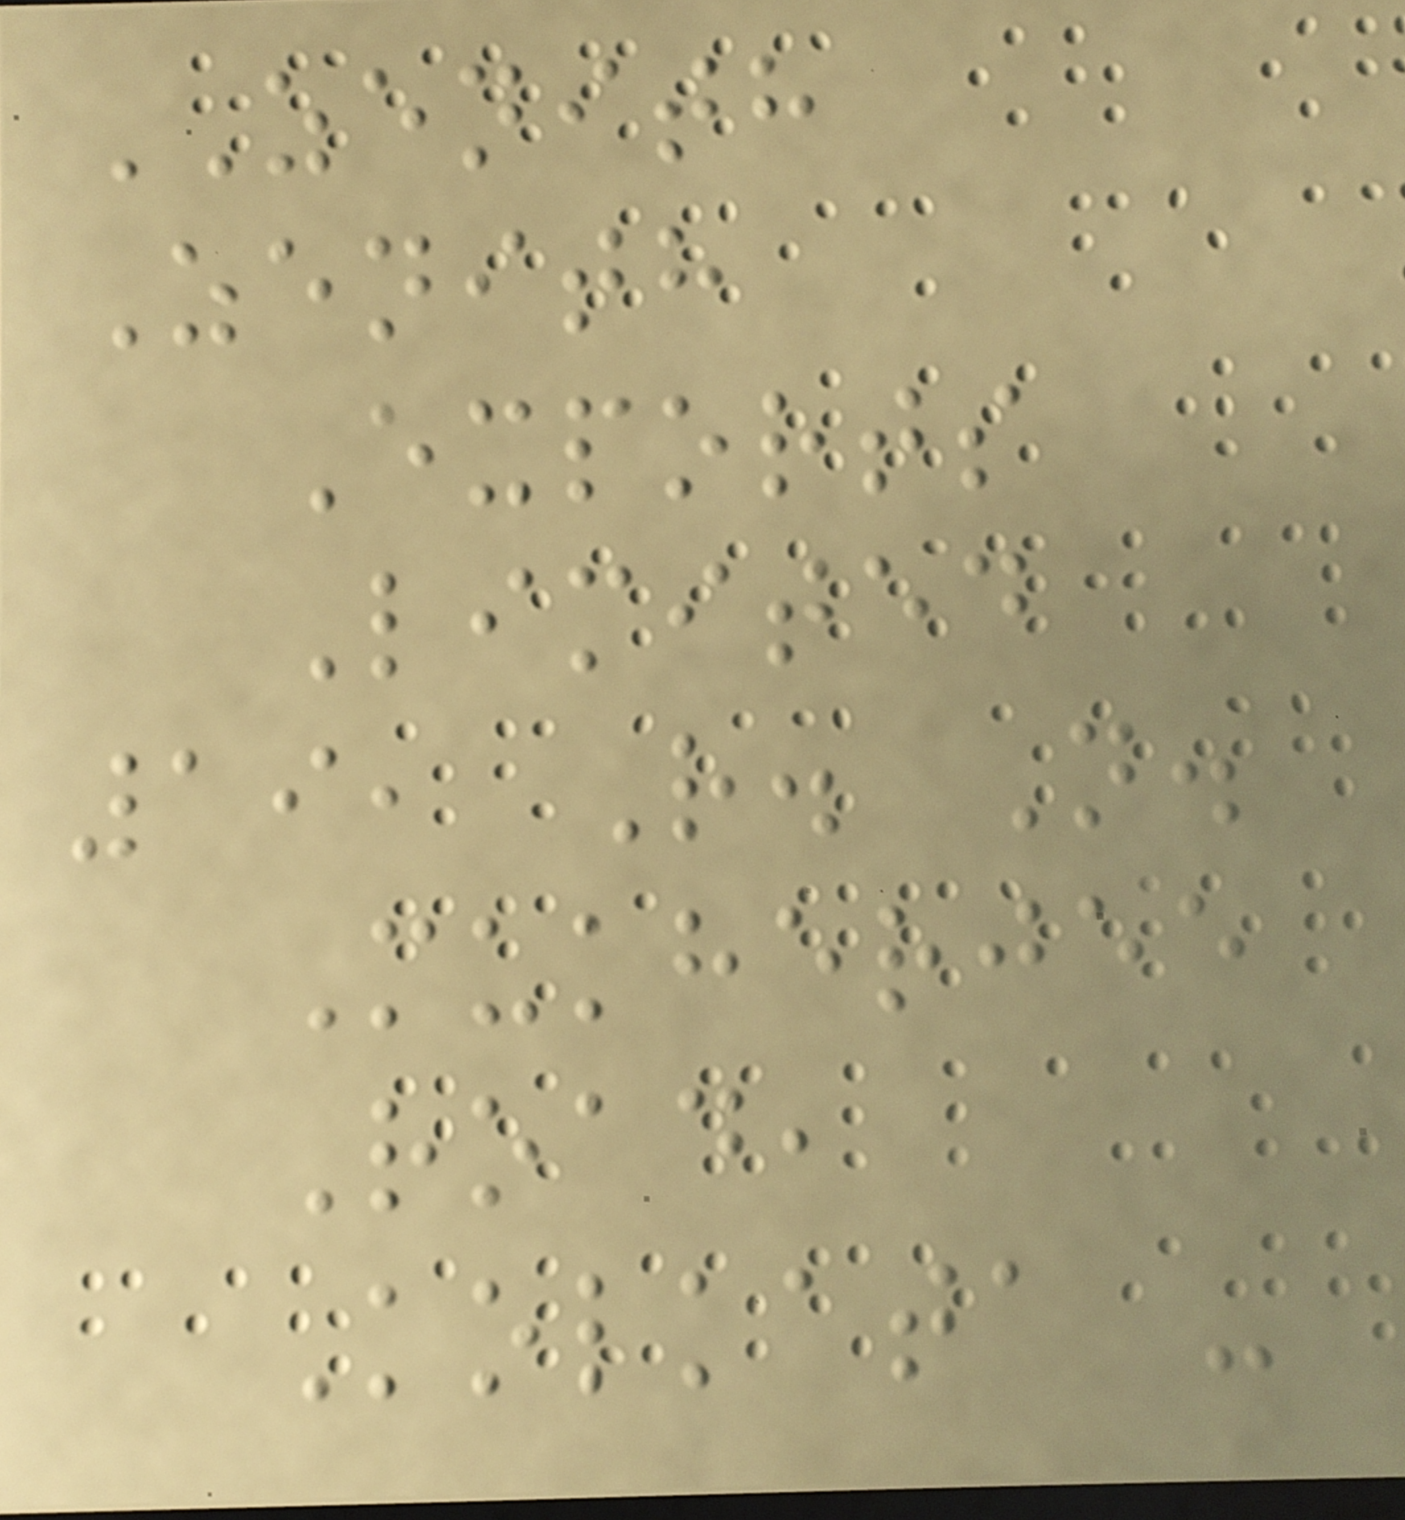ZENITH
Zenith
Exports
Limited
19, R. N.
Mukherjee
Road,
Kolkata -
